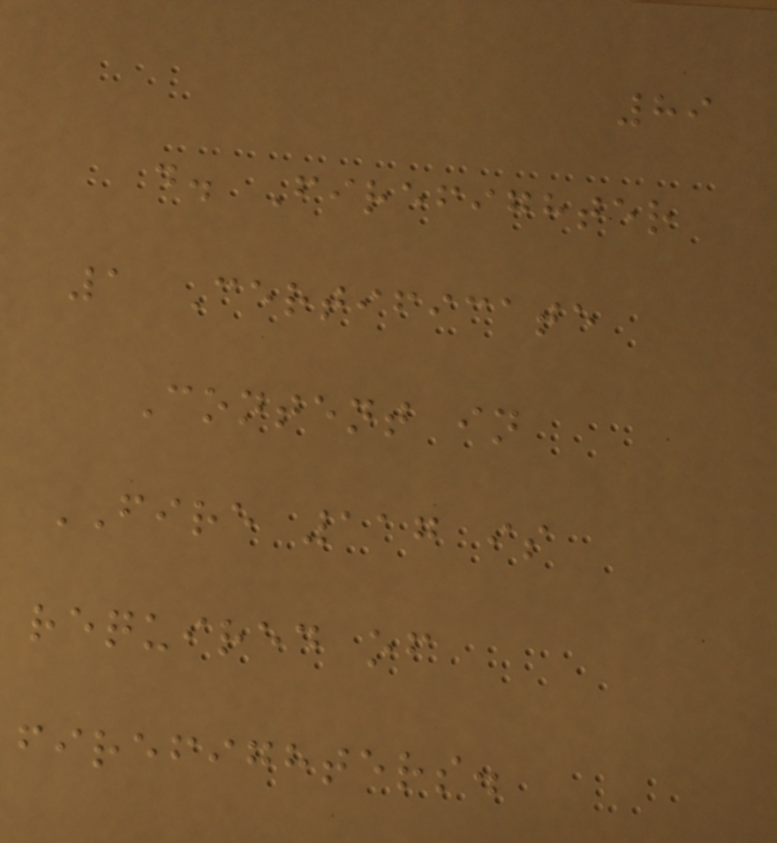89
d. Firefighter
1 Certificate
Content in
FIRE 117 is
required of
firefighters.
